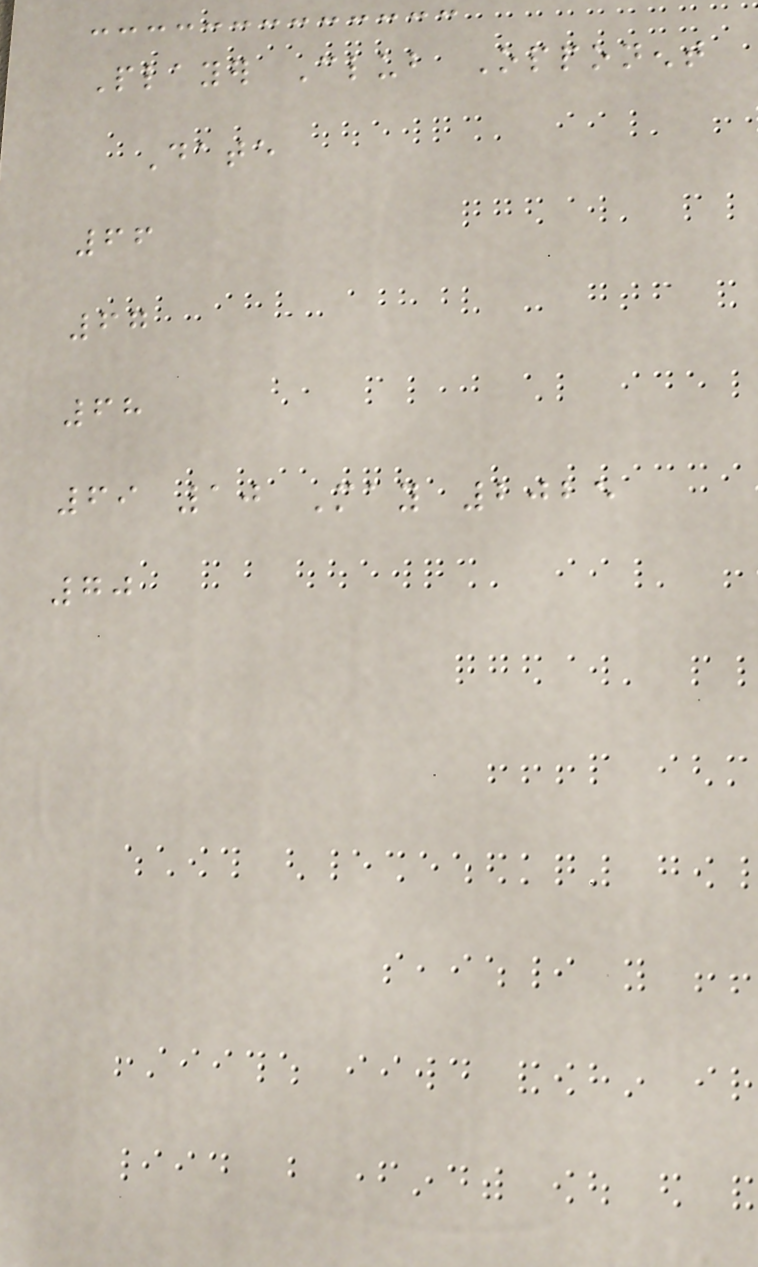Player Club Opponent
Date
66
67
68
69 10 May 2025
70
